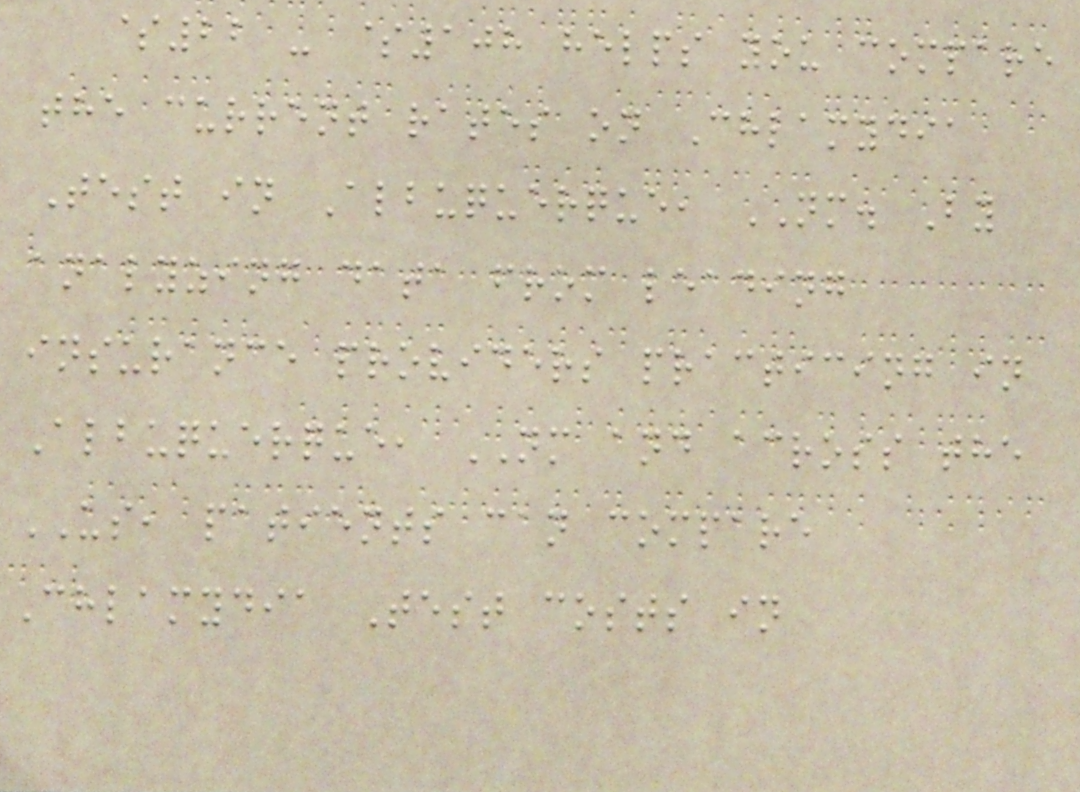$22 - $108 helps you compare
the current rates on Chlamydia
Test in Albuquerque, NM. By
analyzing data from leading
insurance providers practicing in
Albuquerque, NM and across the
US, patients can compare
Chlamydia Test costs in
